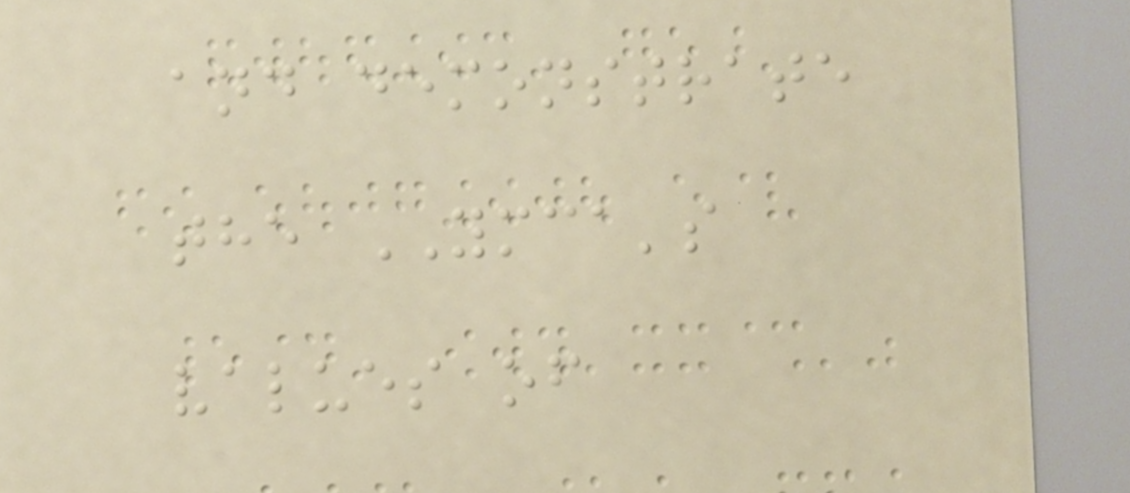and demonstrate
the YMCA's
values of
